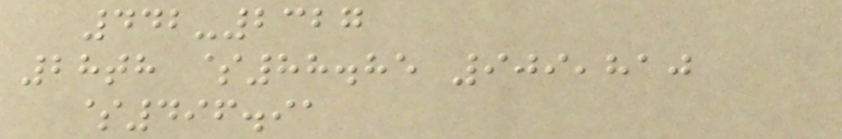442-2327
28th $88.85 909,810
$496.91
